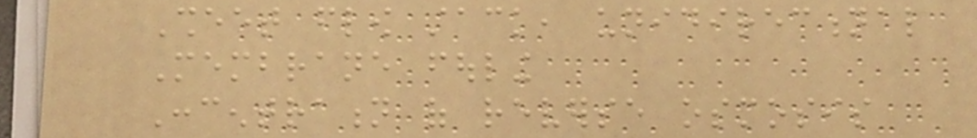Sheet flow stack, unidirectional
Membrane fouling
Concentration of reverse osmosis
